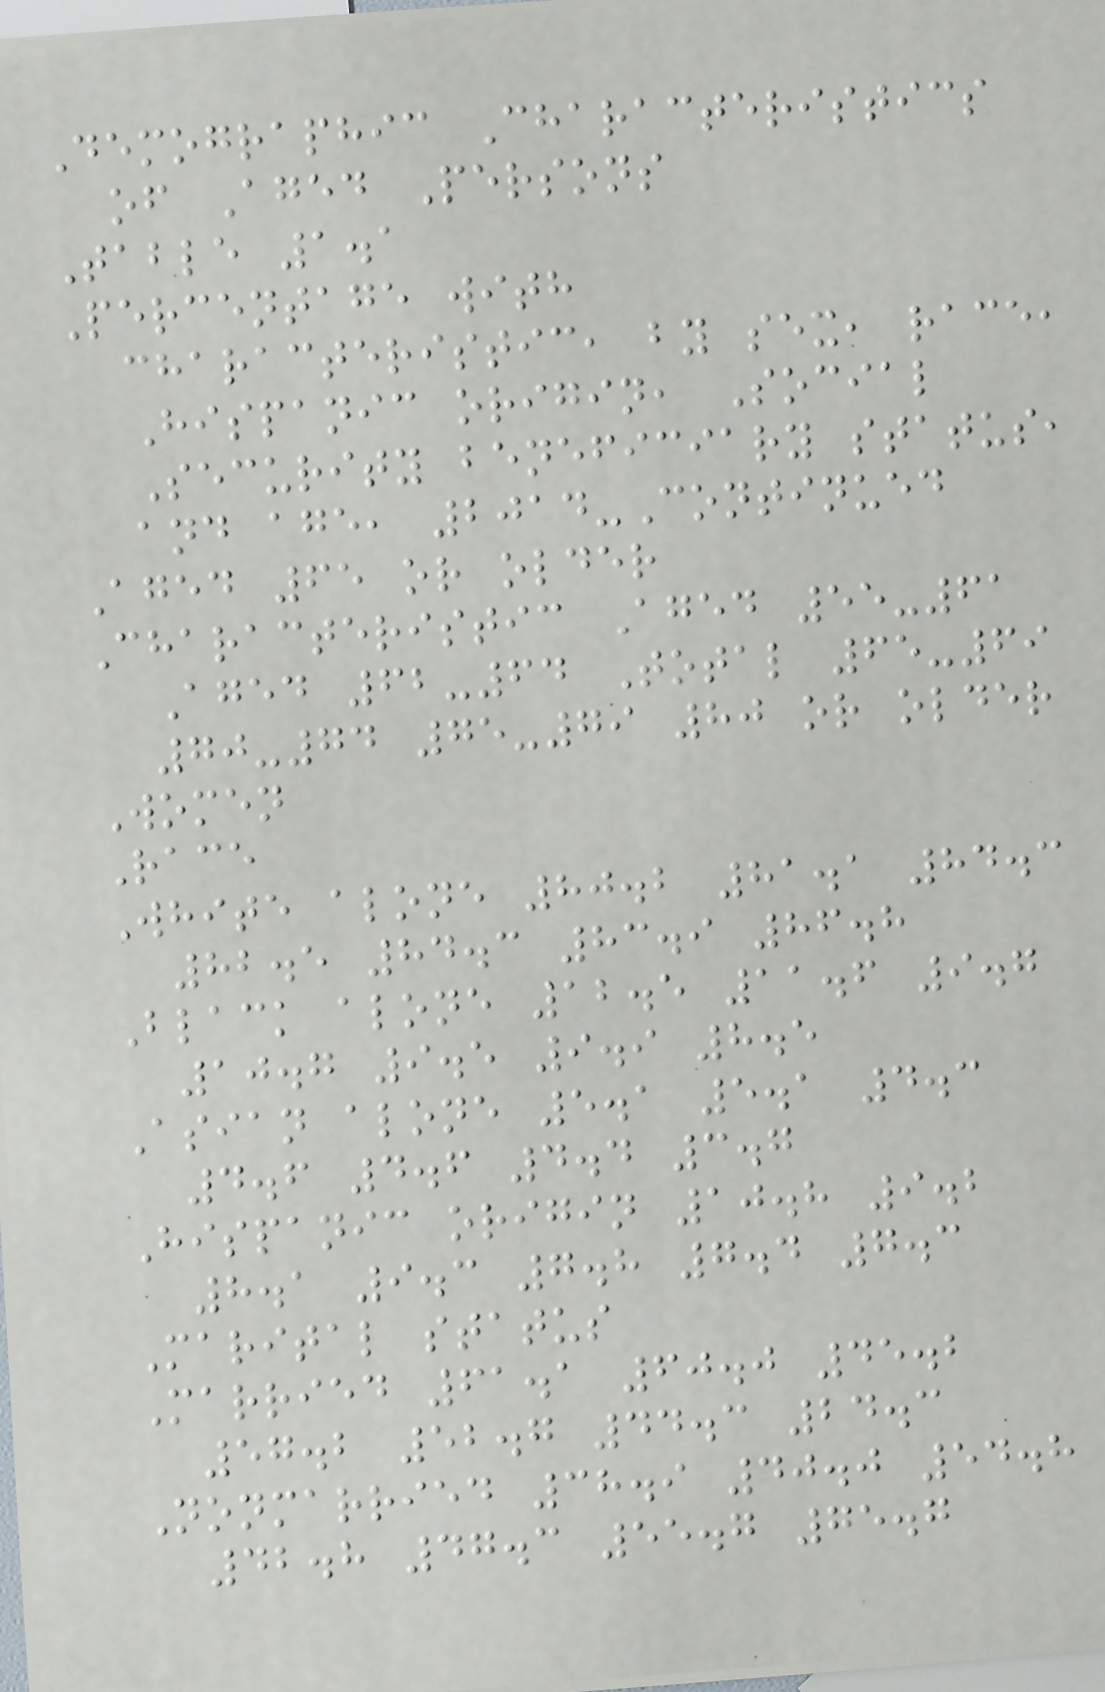Demographic Characteristics
of Aged Persons
Table 1.1
Percentage with
characteristic, by sex, race,
Hispanic origin, Social
Security beneficiary status,
and age, 2014-Continued
Aged 65 or older
Characteristic Aged 55-61
Aged 62-64 Total 65-69
70-74 75-79 80 or older
Women
Race
White alone 80.2 81.1 84.3
82.5 84.3 83.9 86.8
Black alone 12.5 11.6 9.7
10.7 9.5 9.9 8.5
Asian alone 5.1 5.1 4.3
4.6 4.6 4.4 3.7
Hispanic origin 10.8 9.2
8.1 9.3 7.8 7.4 7.3
Marital status
Married 61.1 60.0 45.2
57.2 52.7 44.3 24.3
Nonmarried 38.9 40.0 54.8
42.8 47.3 55.7 75.7
